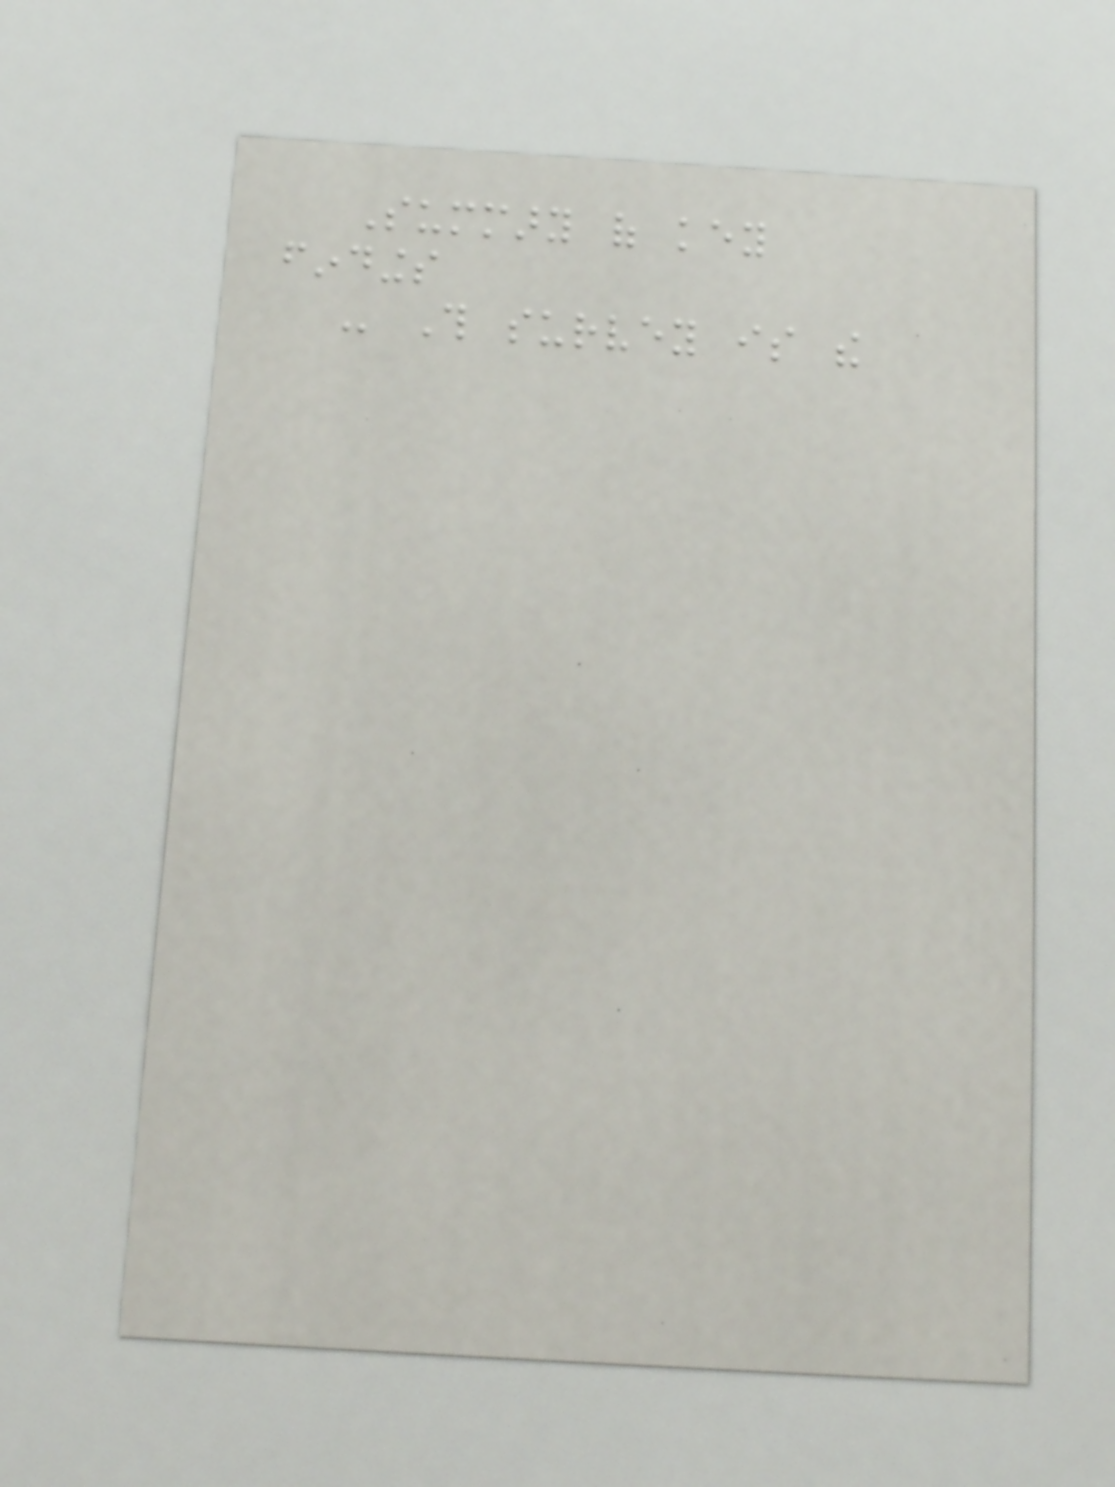Summary of key
findings
- This survey is the
